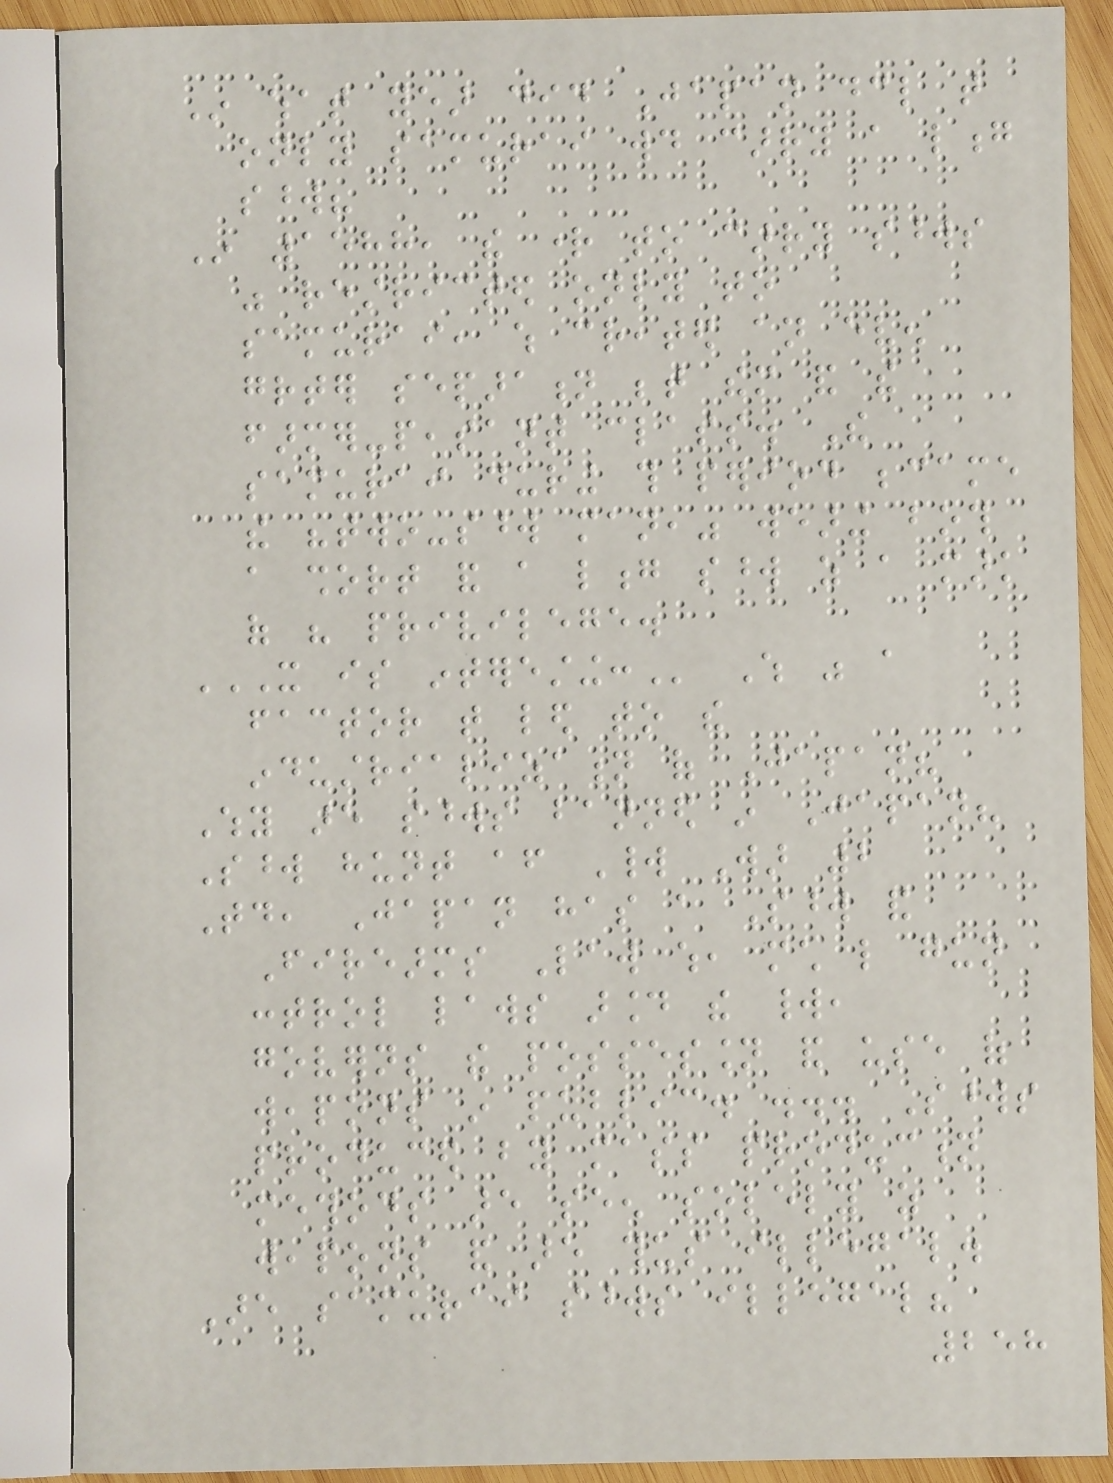In what year did Japan declare that
only samurai would carry a long
sword?
In 1588, the right to carry swords
was restricted only to
samurai, which created an even
greater separation between them and the
farmer-peasant class. The
samurai during this period became
the "two-sword man," wearing both
a short and a long sword as a mark
of his privilege.
IT IS INTERESTING: Which was a
factor that led to the
industrialization of Japan?
Why are swords banned in Japan?
Sword hunt after World War 2
Today, Japan has a Sword and
Firearms Law which, much like gun
control laws around the world,
governs the possession and use of
weapons in public. ... Swords
produced by mass production
methods are seen solely as
weapons and are thus illegal.
Are samurai swords illegal?
258
